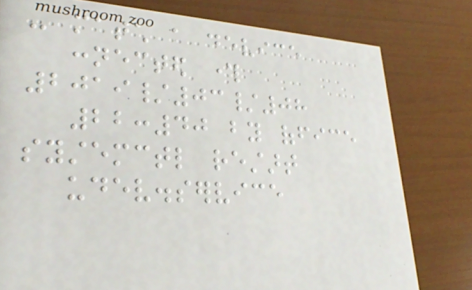- match a device
connected through
2019/03/08
22:40 by office
systemctl restart
udev.service
